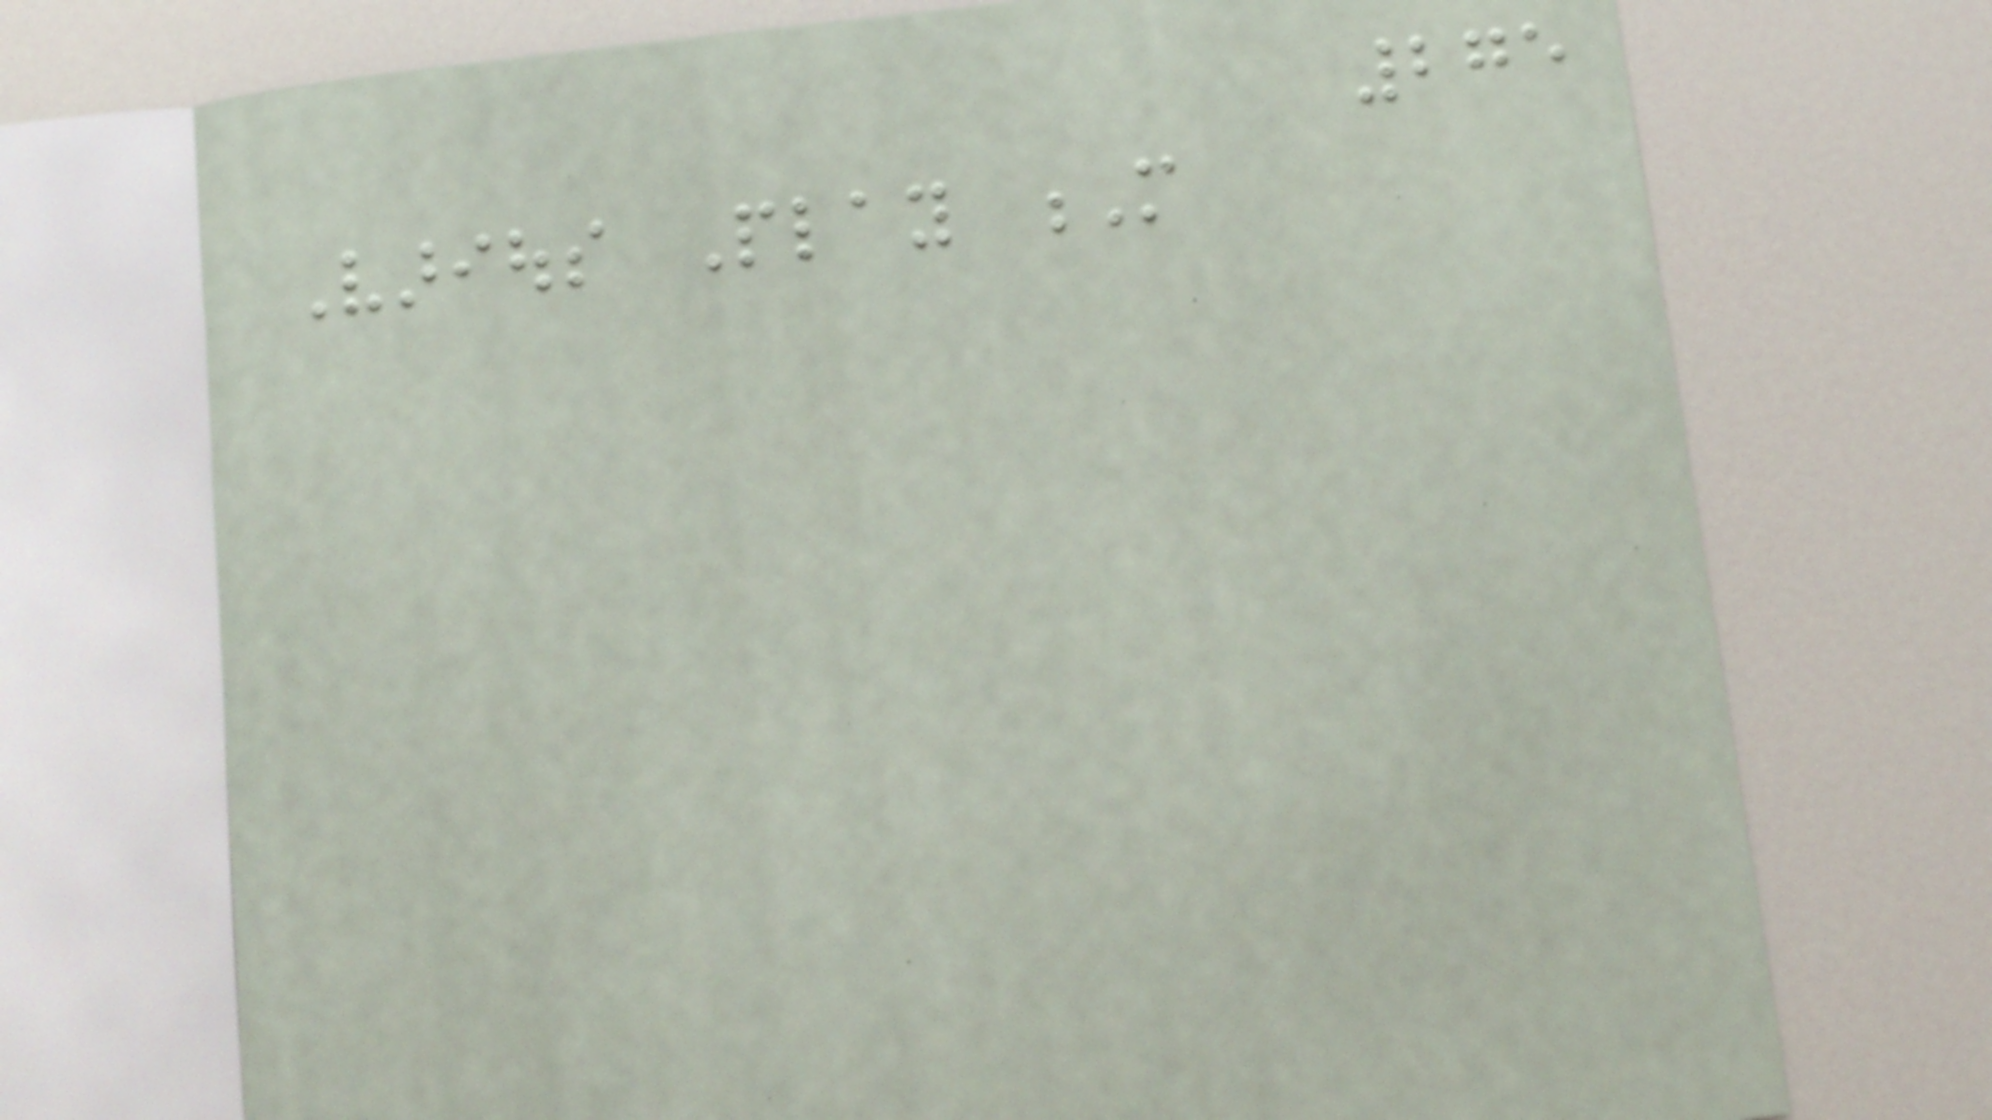275
Various Play M
